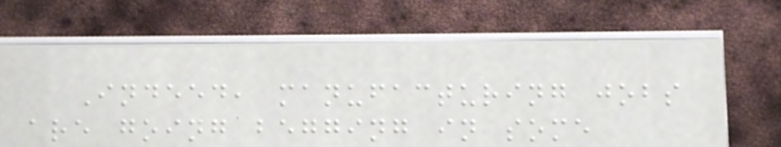Indeed, manufacturing jobs
are going begging in some
